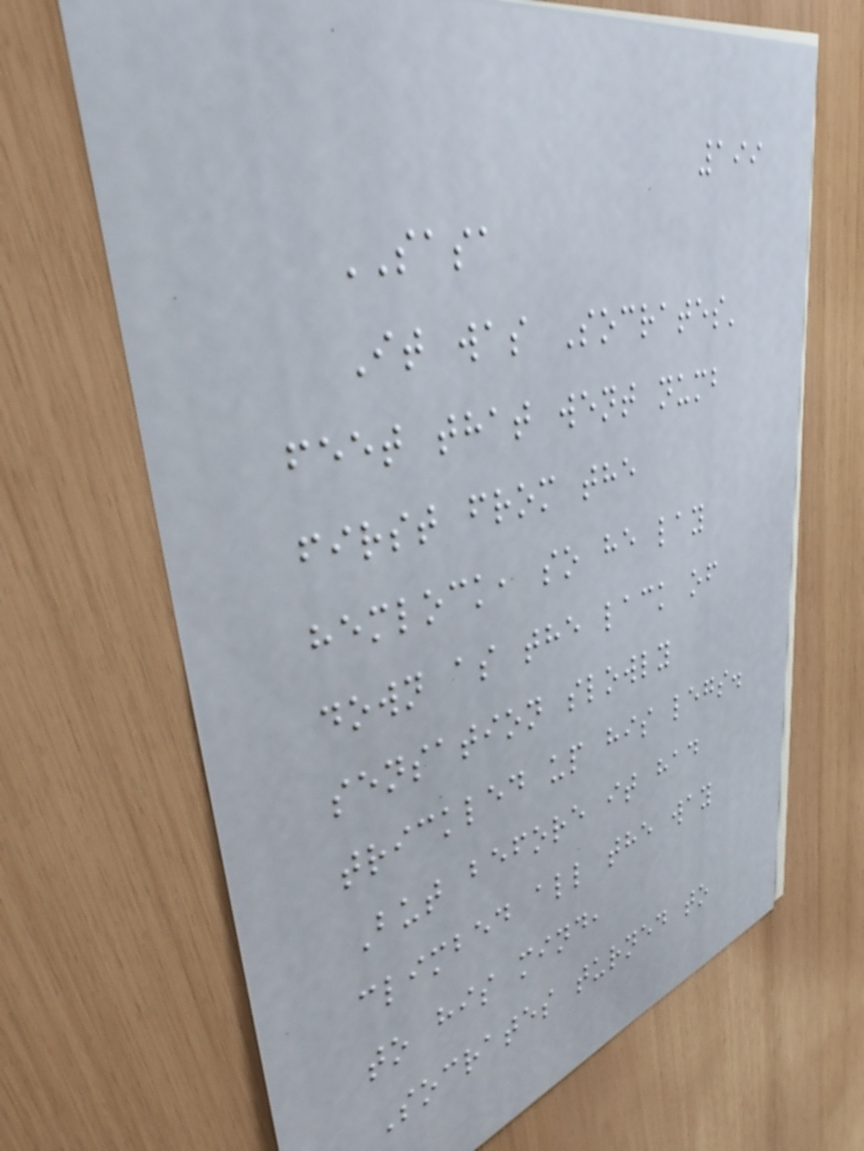199
SASA
It was Socrates'
feet that went numb
first from the
hemlock, so he lay
down as the lack of
sensation slowly
trickled up his legs.
But before it had
climbed all the way
to his mind,
Socrates turned to
